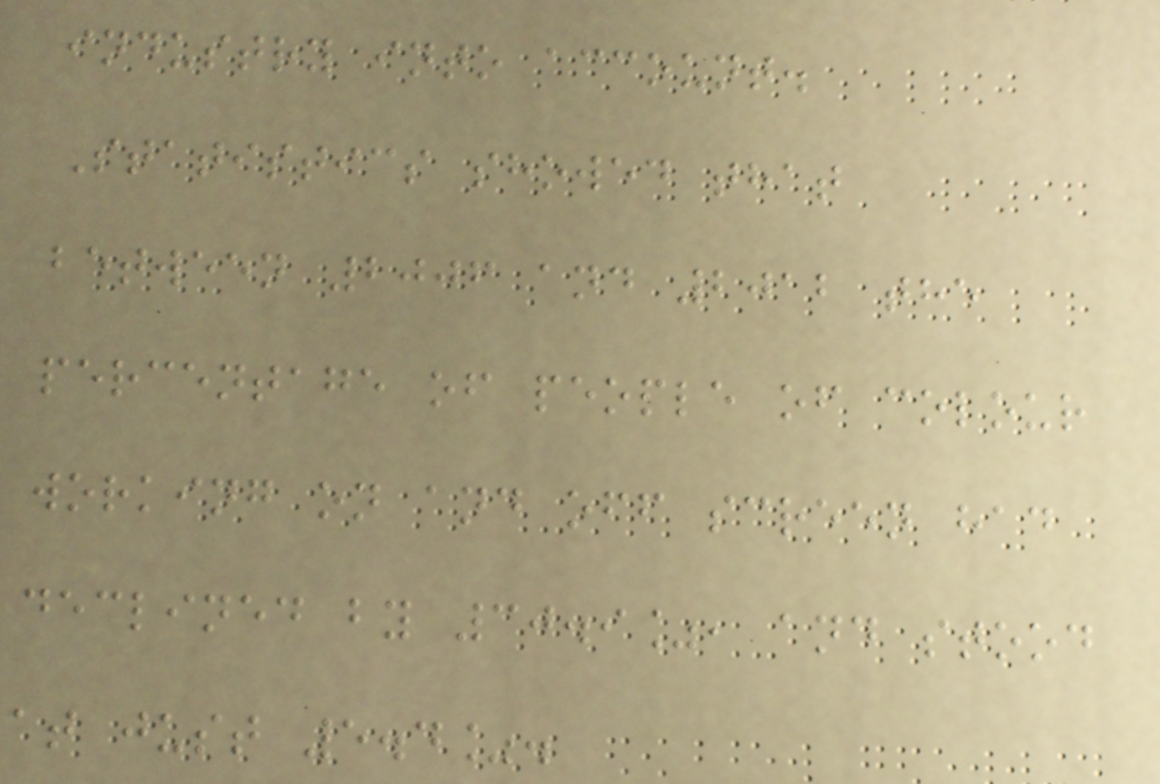industry into account.
Statistics showed that
between 2006 and 2012 the
percentage of people of colour
working on and off screen had
declined by 30.9%, and stood
at just 5.4%.
